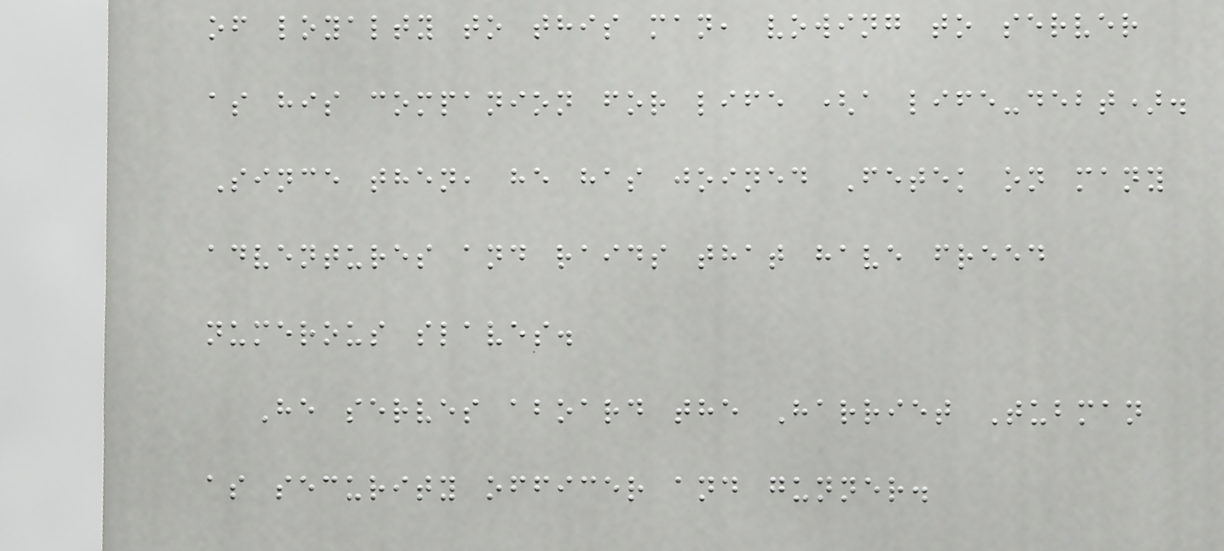of loyalty to this man, vowing to server
as his companion for life (a life-debt).
Since then, he has joined Fetek on many
adventures and raids that have freed
numerous slaves.
He serves aboard the Harriet Tubman
as security officer and gunner.
